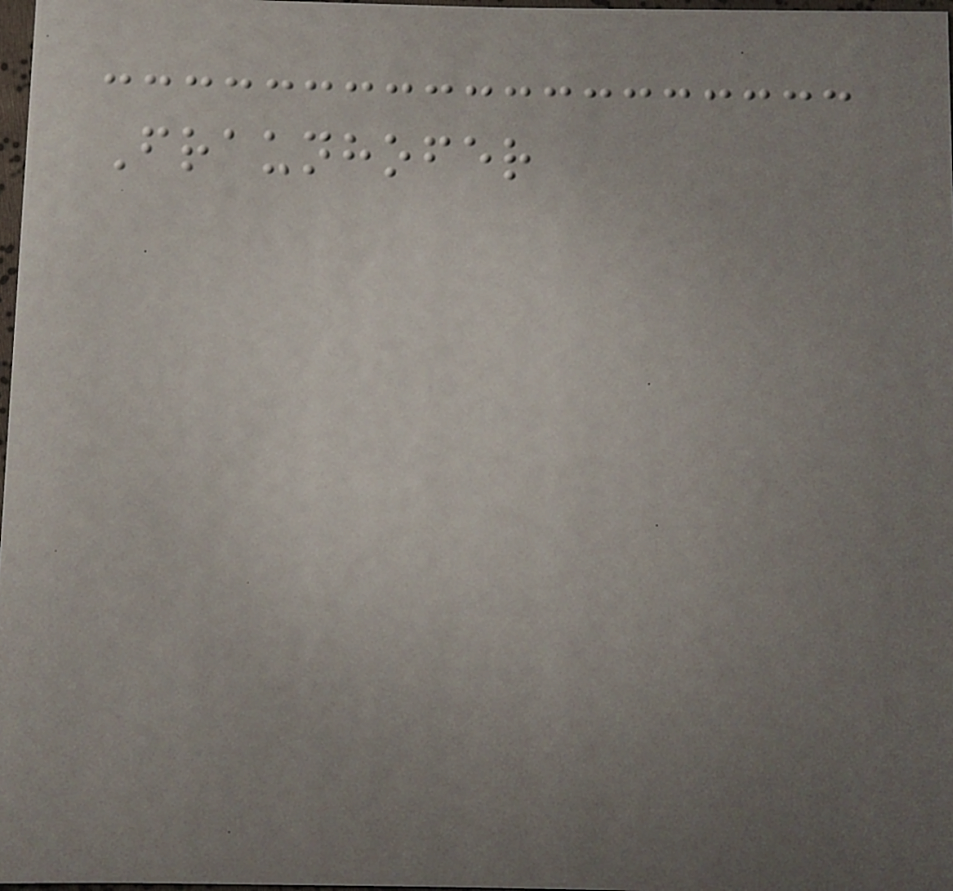Fraunhofer
